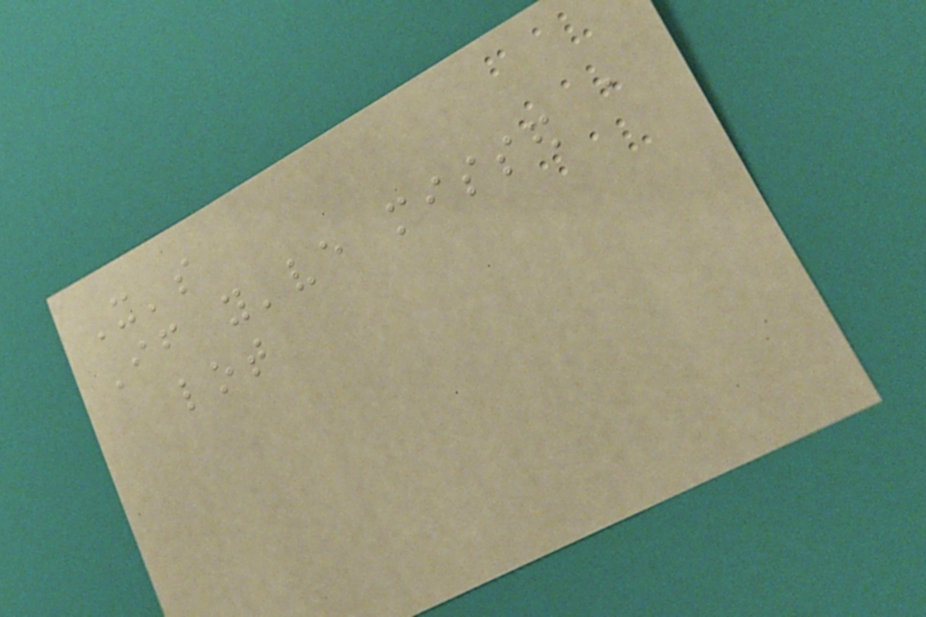It's
If you've missed a
lot
